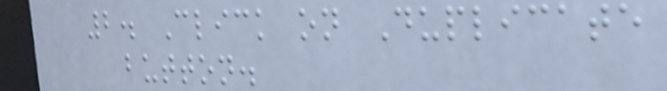2. Click on Duplicate
button.
